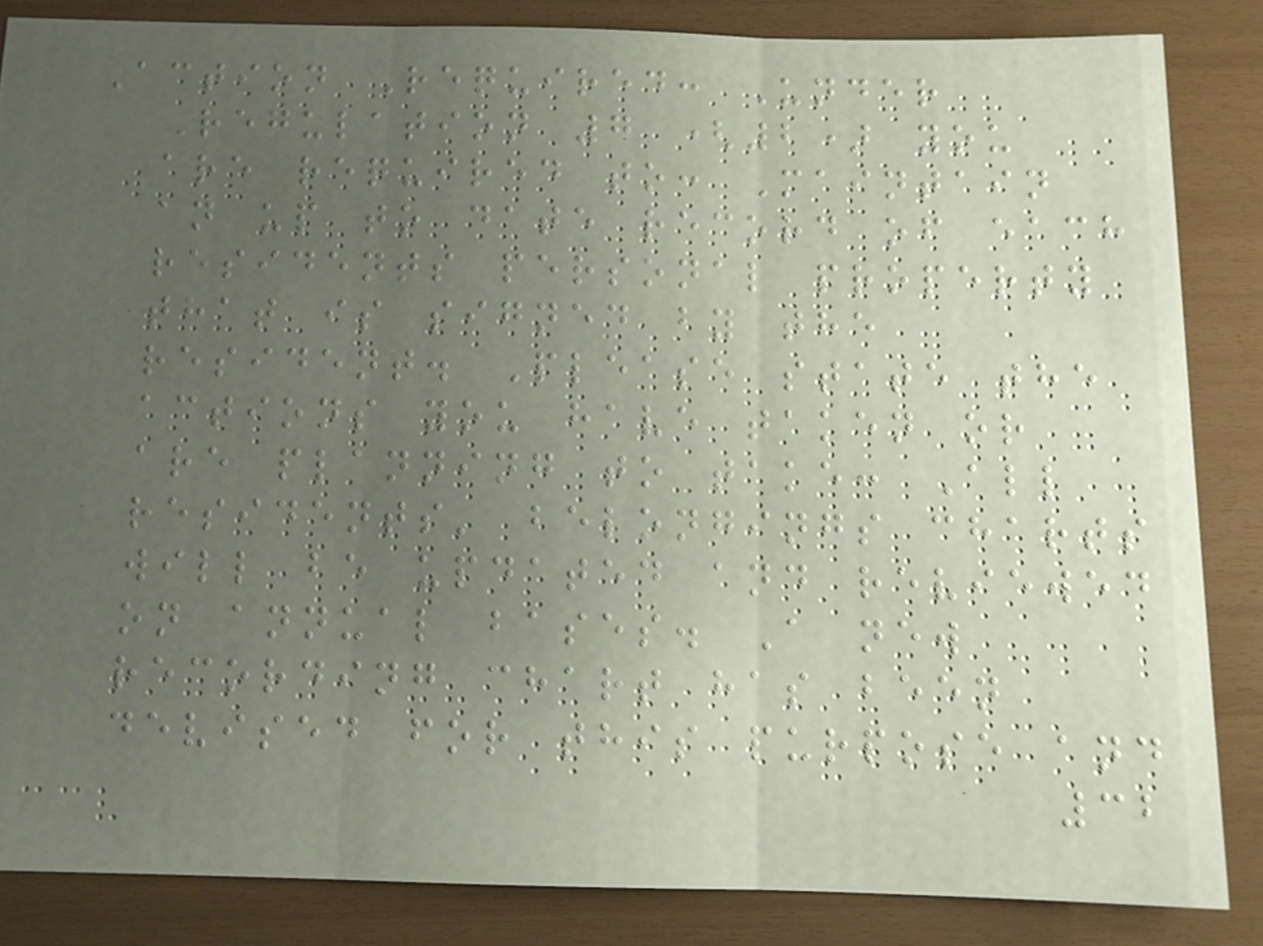Action Required: Under
Regulation 7 (2) you
are required to: Maintain
an up to date record of each
residents personal property
that is signed by the
resident. Please state the
actions you have taken or
are planning to take: All
residents' belongings charts
will be updated and reviewed
on annual bases. A new
recording chart has been
devised for this purpose and
32
